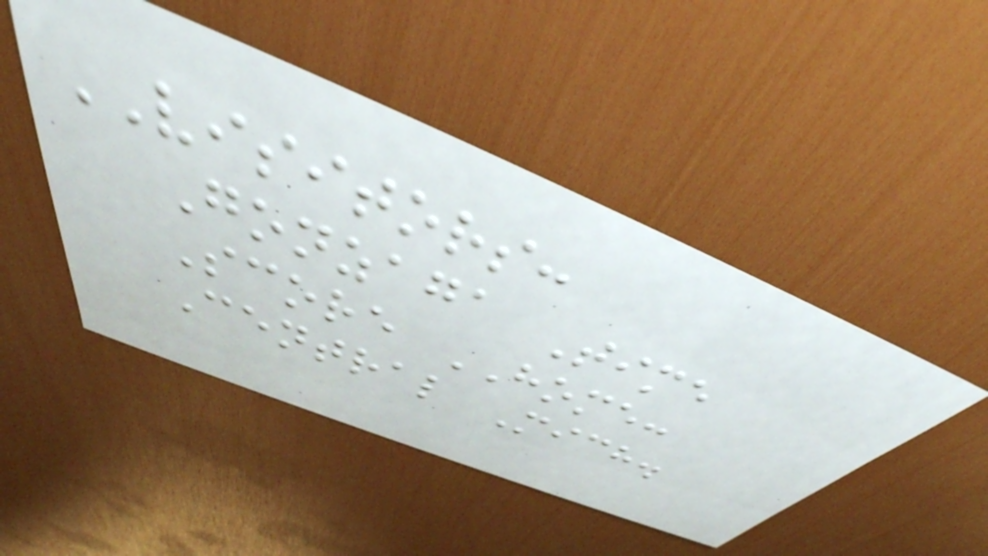VISITORS:
Gonzaga Time
Score HOME:
Central Mich.
